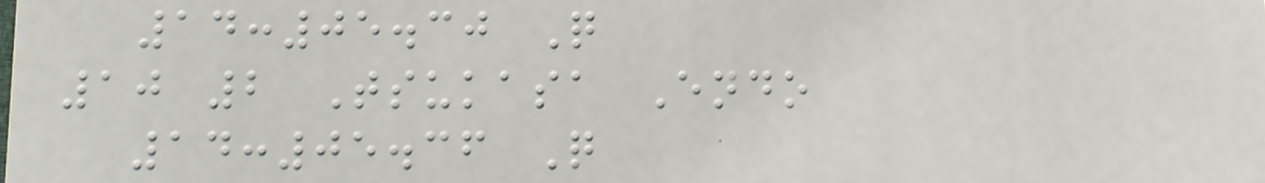14:05.30 Q
10 2 Tsukasa Endo
14:05.36 Q
